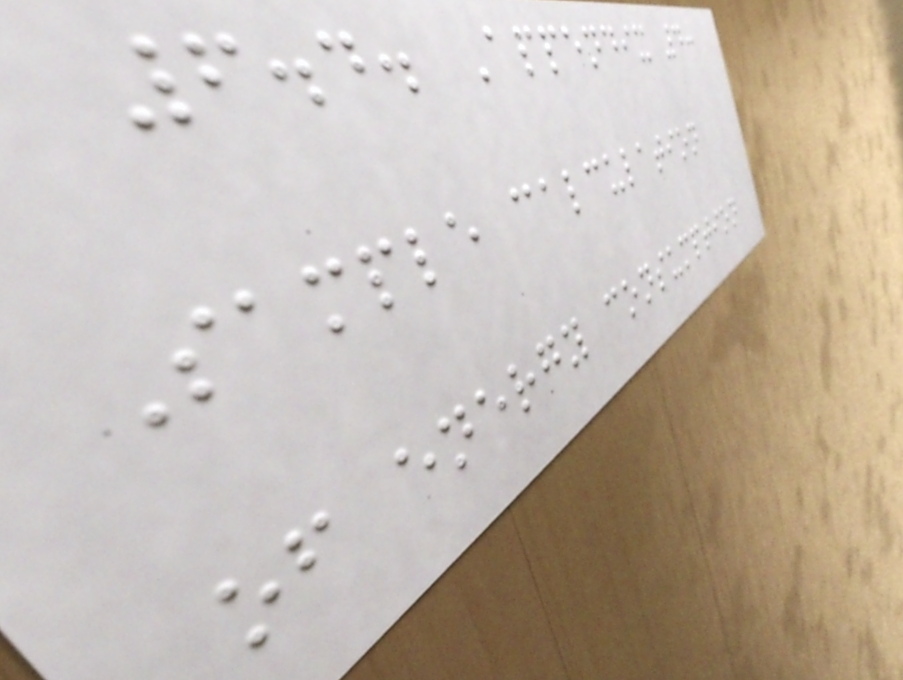6.4. Appendix 4:
Sample calculation
of energy consumption
